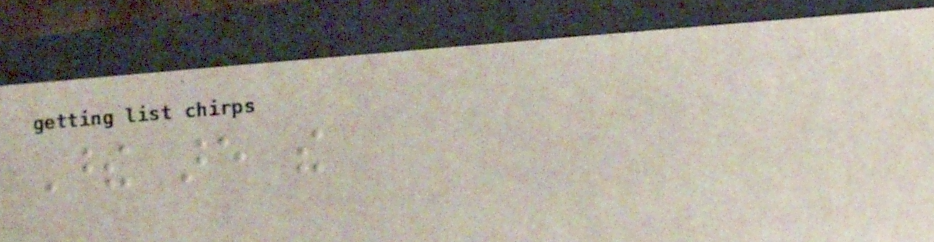These are the
